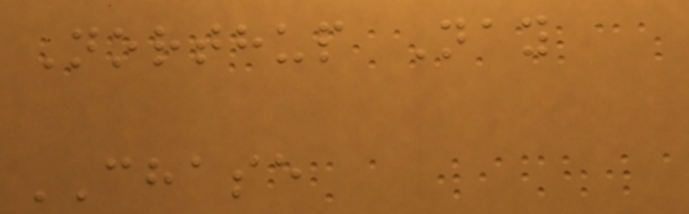Northup Nay
CHASE
